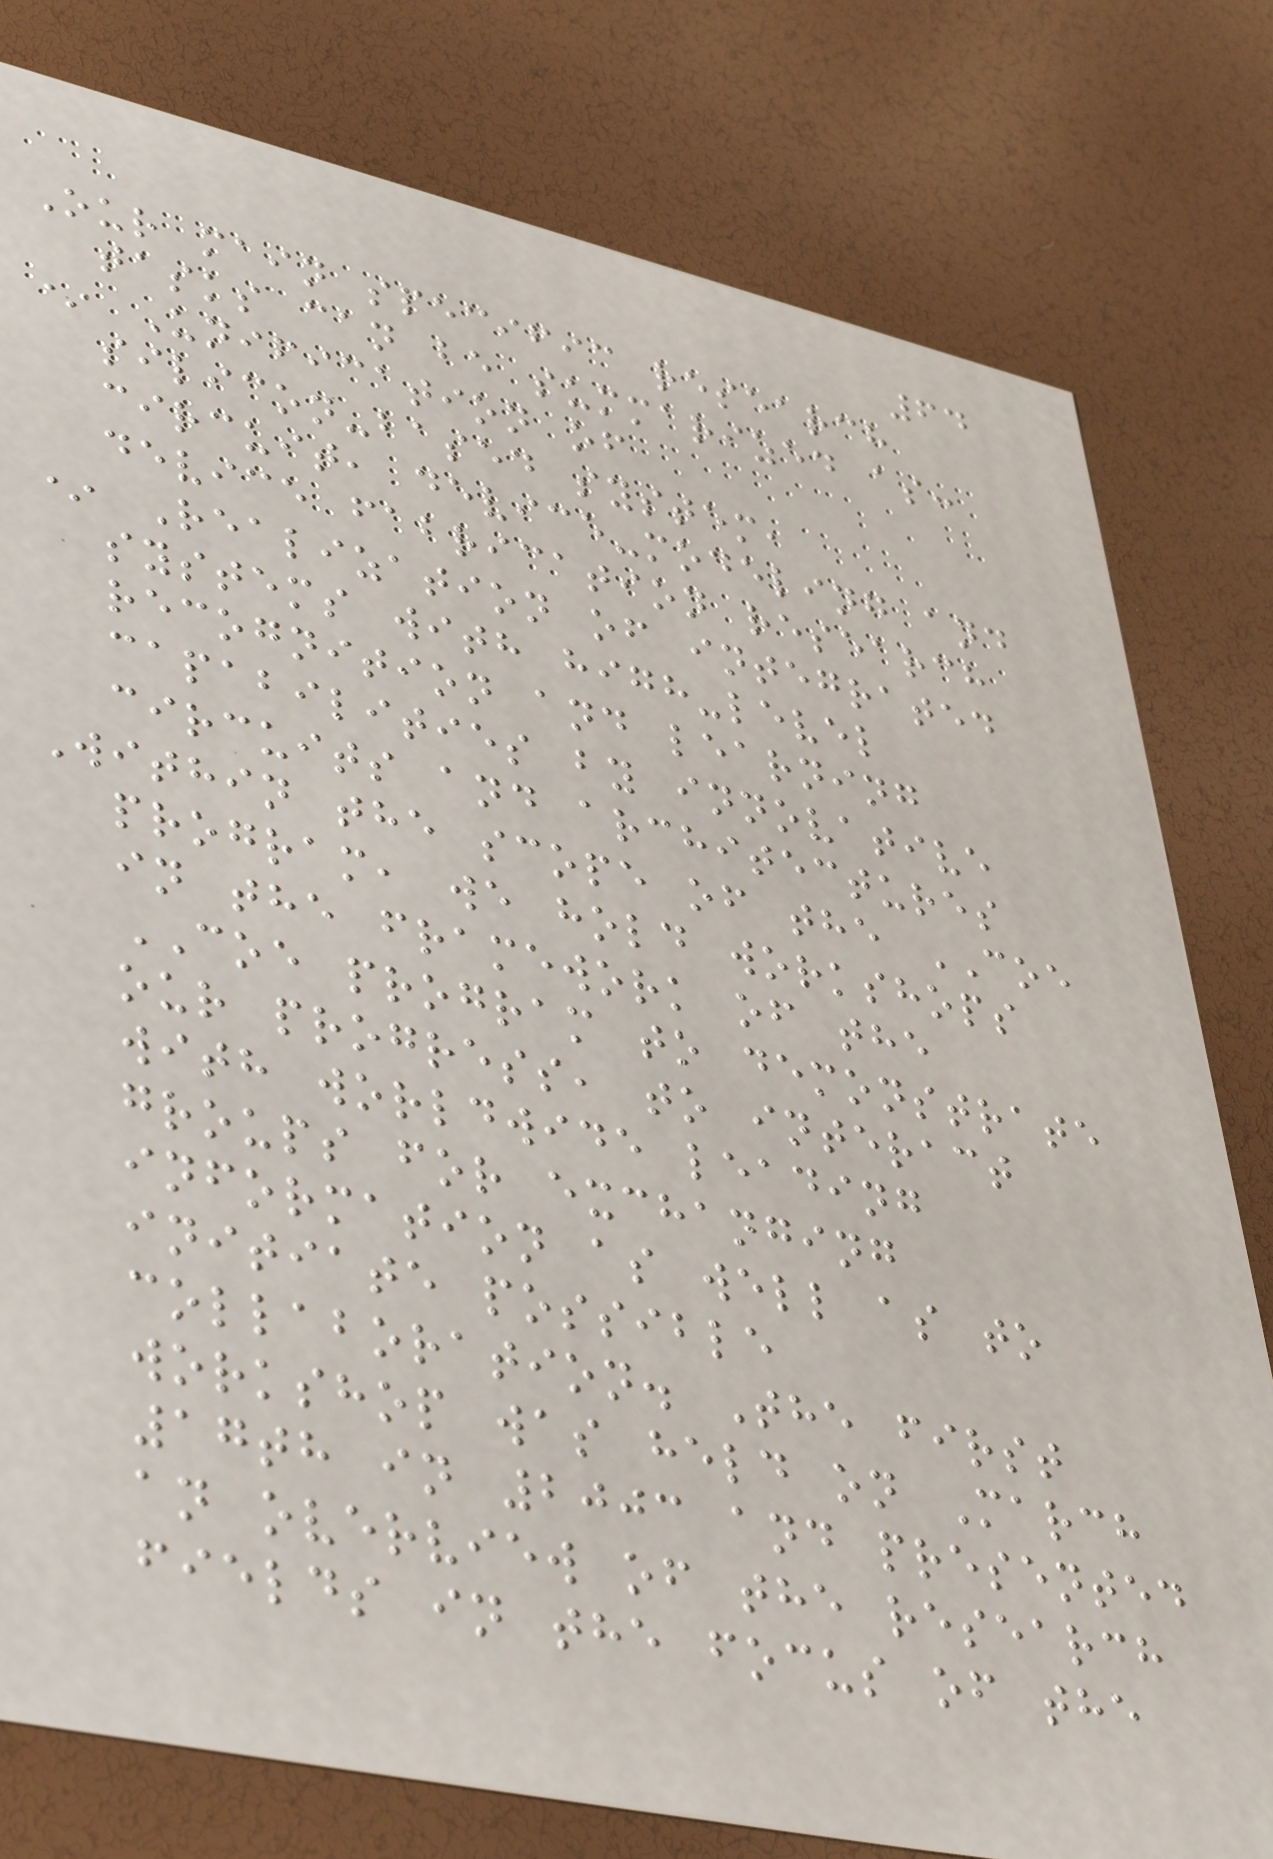64
Our main specific research
tasks can be summarized as:
* Unification of
silicon-based system,
circuit, device-modeling and
device fabrication research
* Realization of integrated
systems with high-level
recognition and learning
capabilities by innovative
circuits and architectures
Within the scope of the COE
program, we hold workshops
in the framework of the
COE program to demonstrate
our progress, to interact
with worldwide leading
groups for exchanging
information as well as to
initiate possible
collaboration. The first
workshop was held on March
17th in 2003 and presented
an overview of the research
fields in the focus of the
